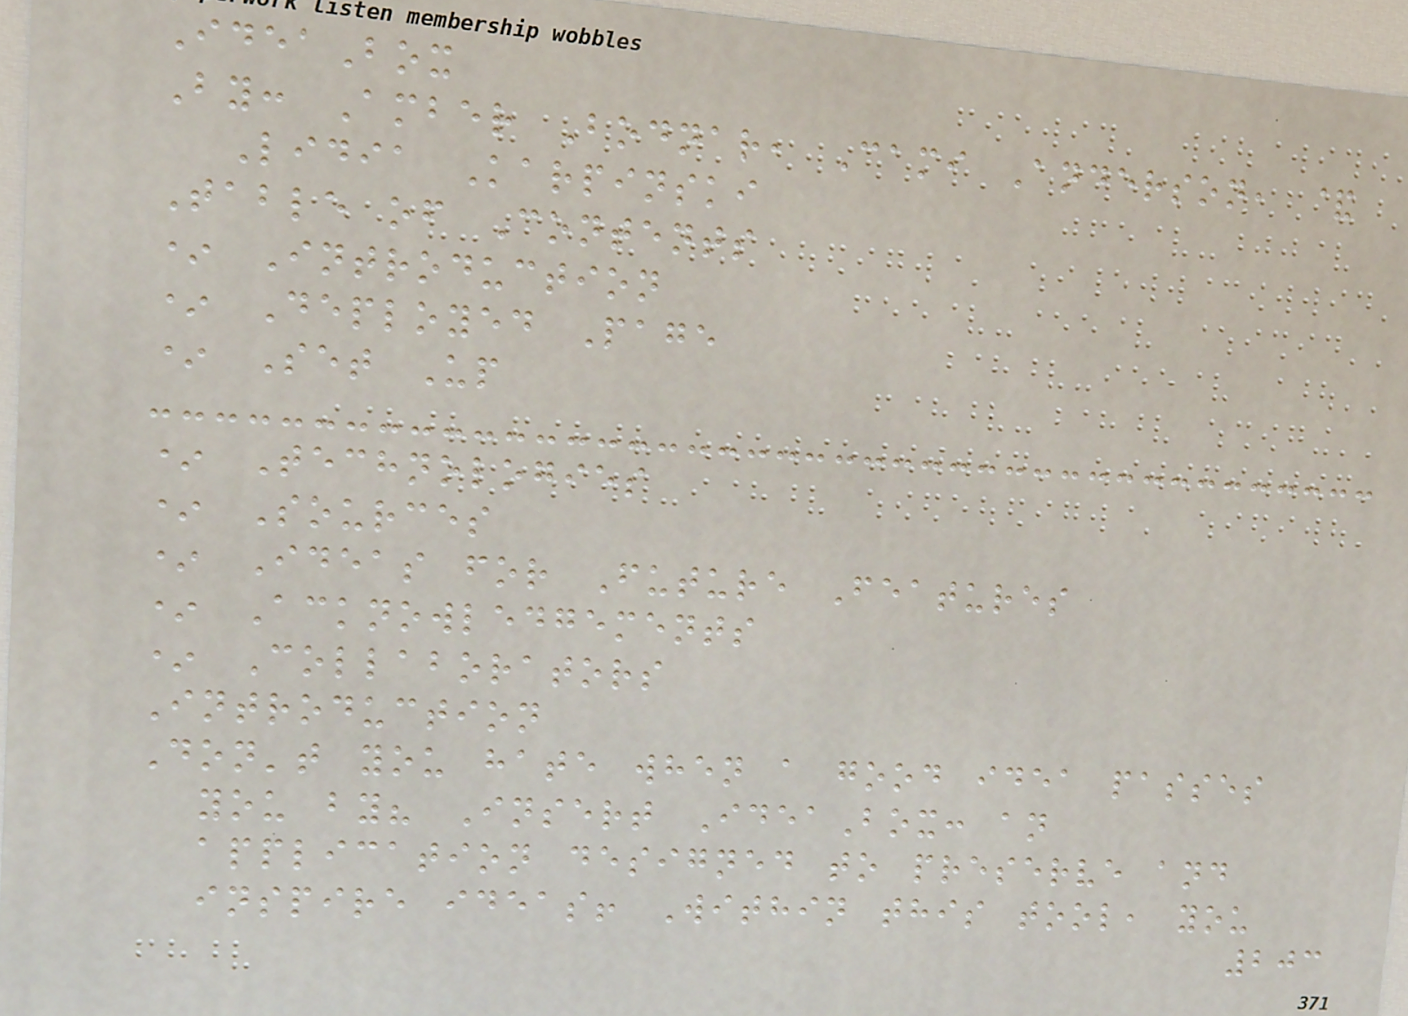IdeaBox
By: Amber Bodnar, Cami Anderson, &
Lidia Karpinski
Table of Contents
* Introduction
* Deployed Page
* Set Up
* Technologies
* Sources
* Ideas for Future Features
* Acknowledgements
* Collaborators
Introduction
Don't you hate when a good idea passes
you by? Insert IdeaBox: an
application designed to preserve and
inspire ideas! Within this tool, you
203
